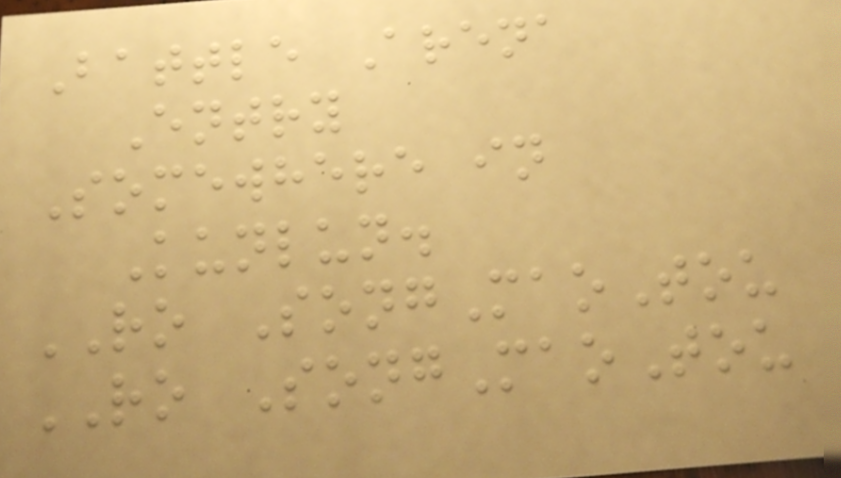Battle Arena
Entry
Somewhere in
Kunlun.
RO SongMaoTou
RO SongMaoTou
